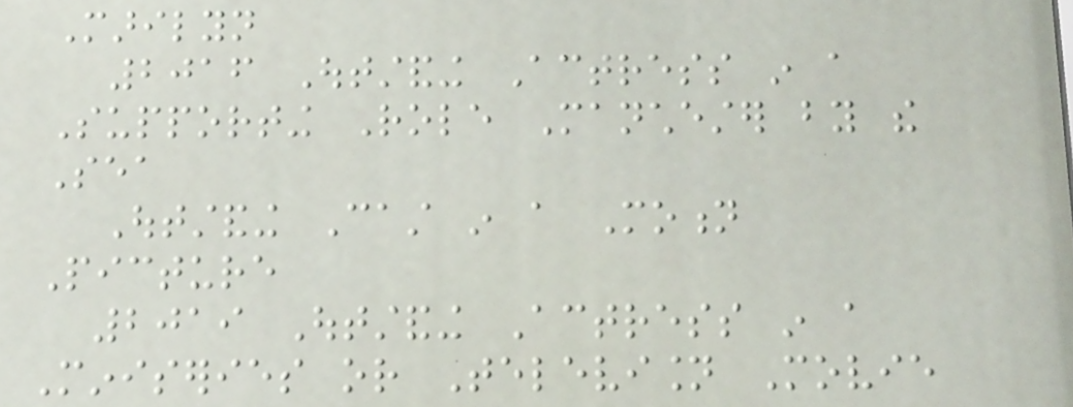Marilyn
2016 Outstanding Actress in a
Supporting Role Manchester by the
Sea
Outstanding Cast in a Motion
Picture
2019 Outstanding Actress in a
Miniseries or Television Movie
